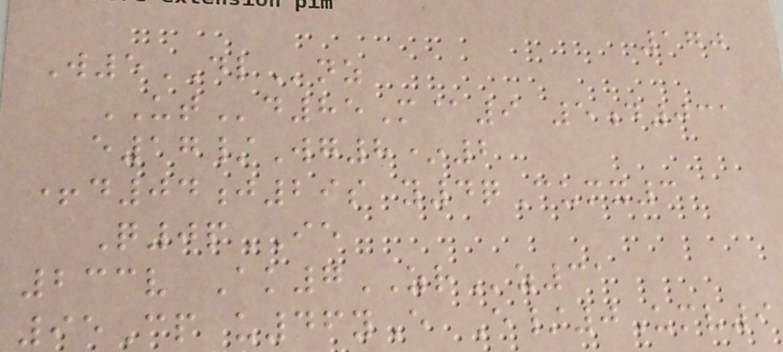170
W5DLnz
UTd85M@9 5d031
e17/Wg8*2
+d04j29s y4qCumx3
Q0pIE
233v Ak7ZRz31
95Cp u46yE E/0Umv9
